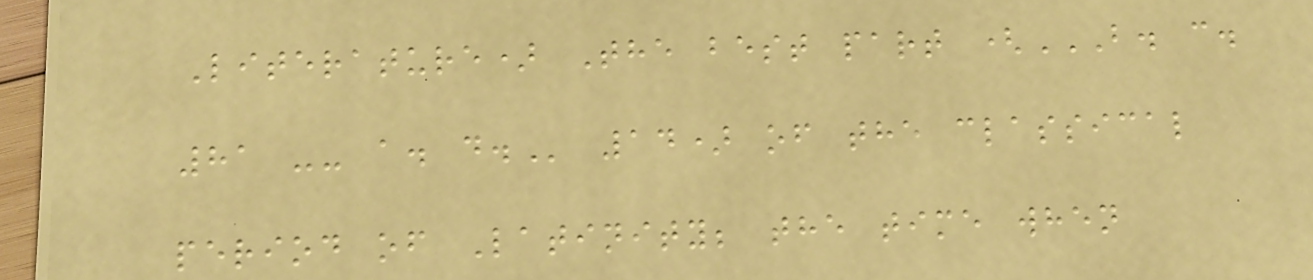Literature) The best part (B. C.
81 -- A. D. 14) of the classical
period of Latinity; the time when
